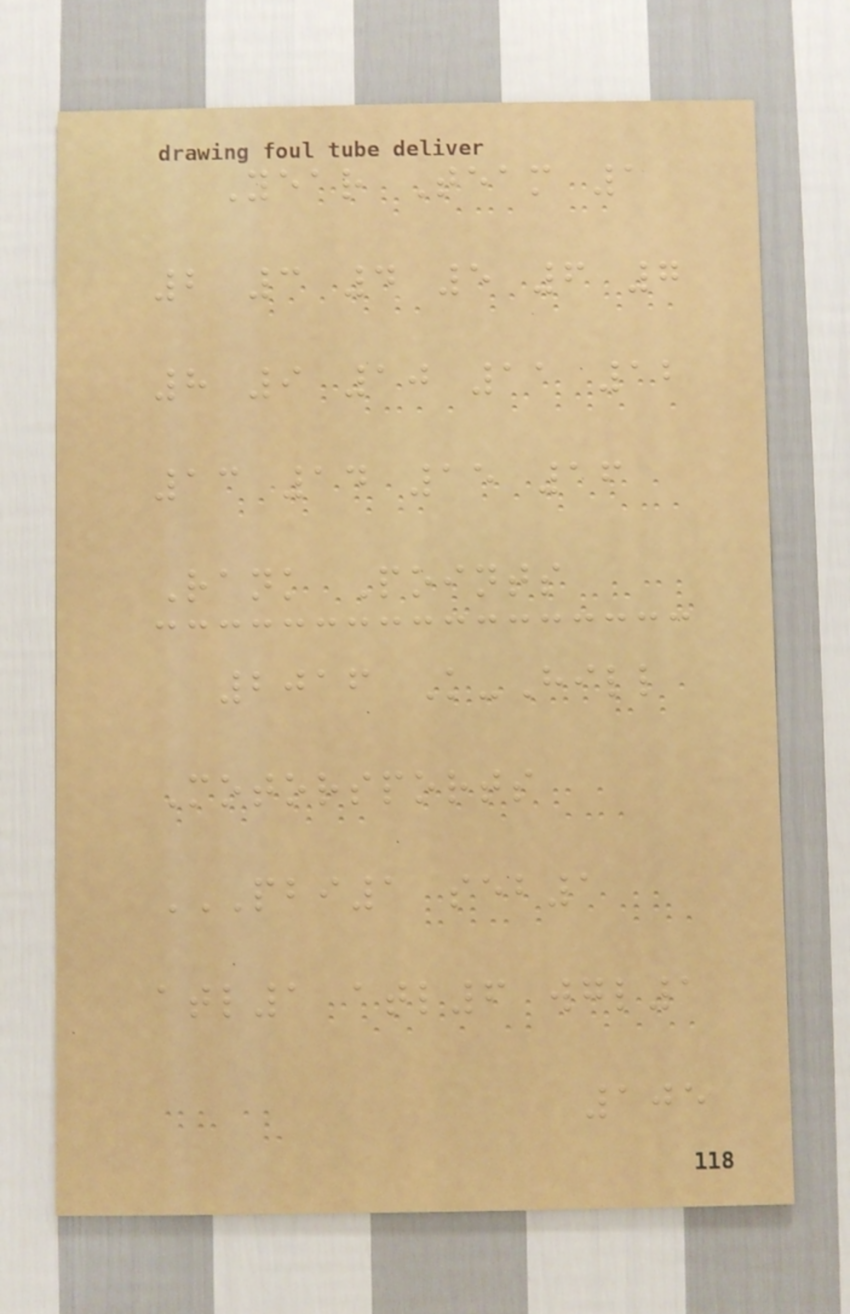Year Team 1
2 3 4 5 6 7
8 9 10 11 12
13 14 15 16
Rank Points
2016 K-Hill
Motorsports
PBI1 SEB1
ATL1 ATL6 WGL1
105
